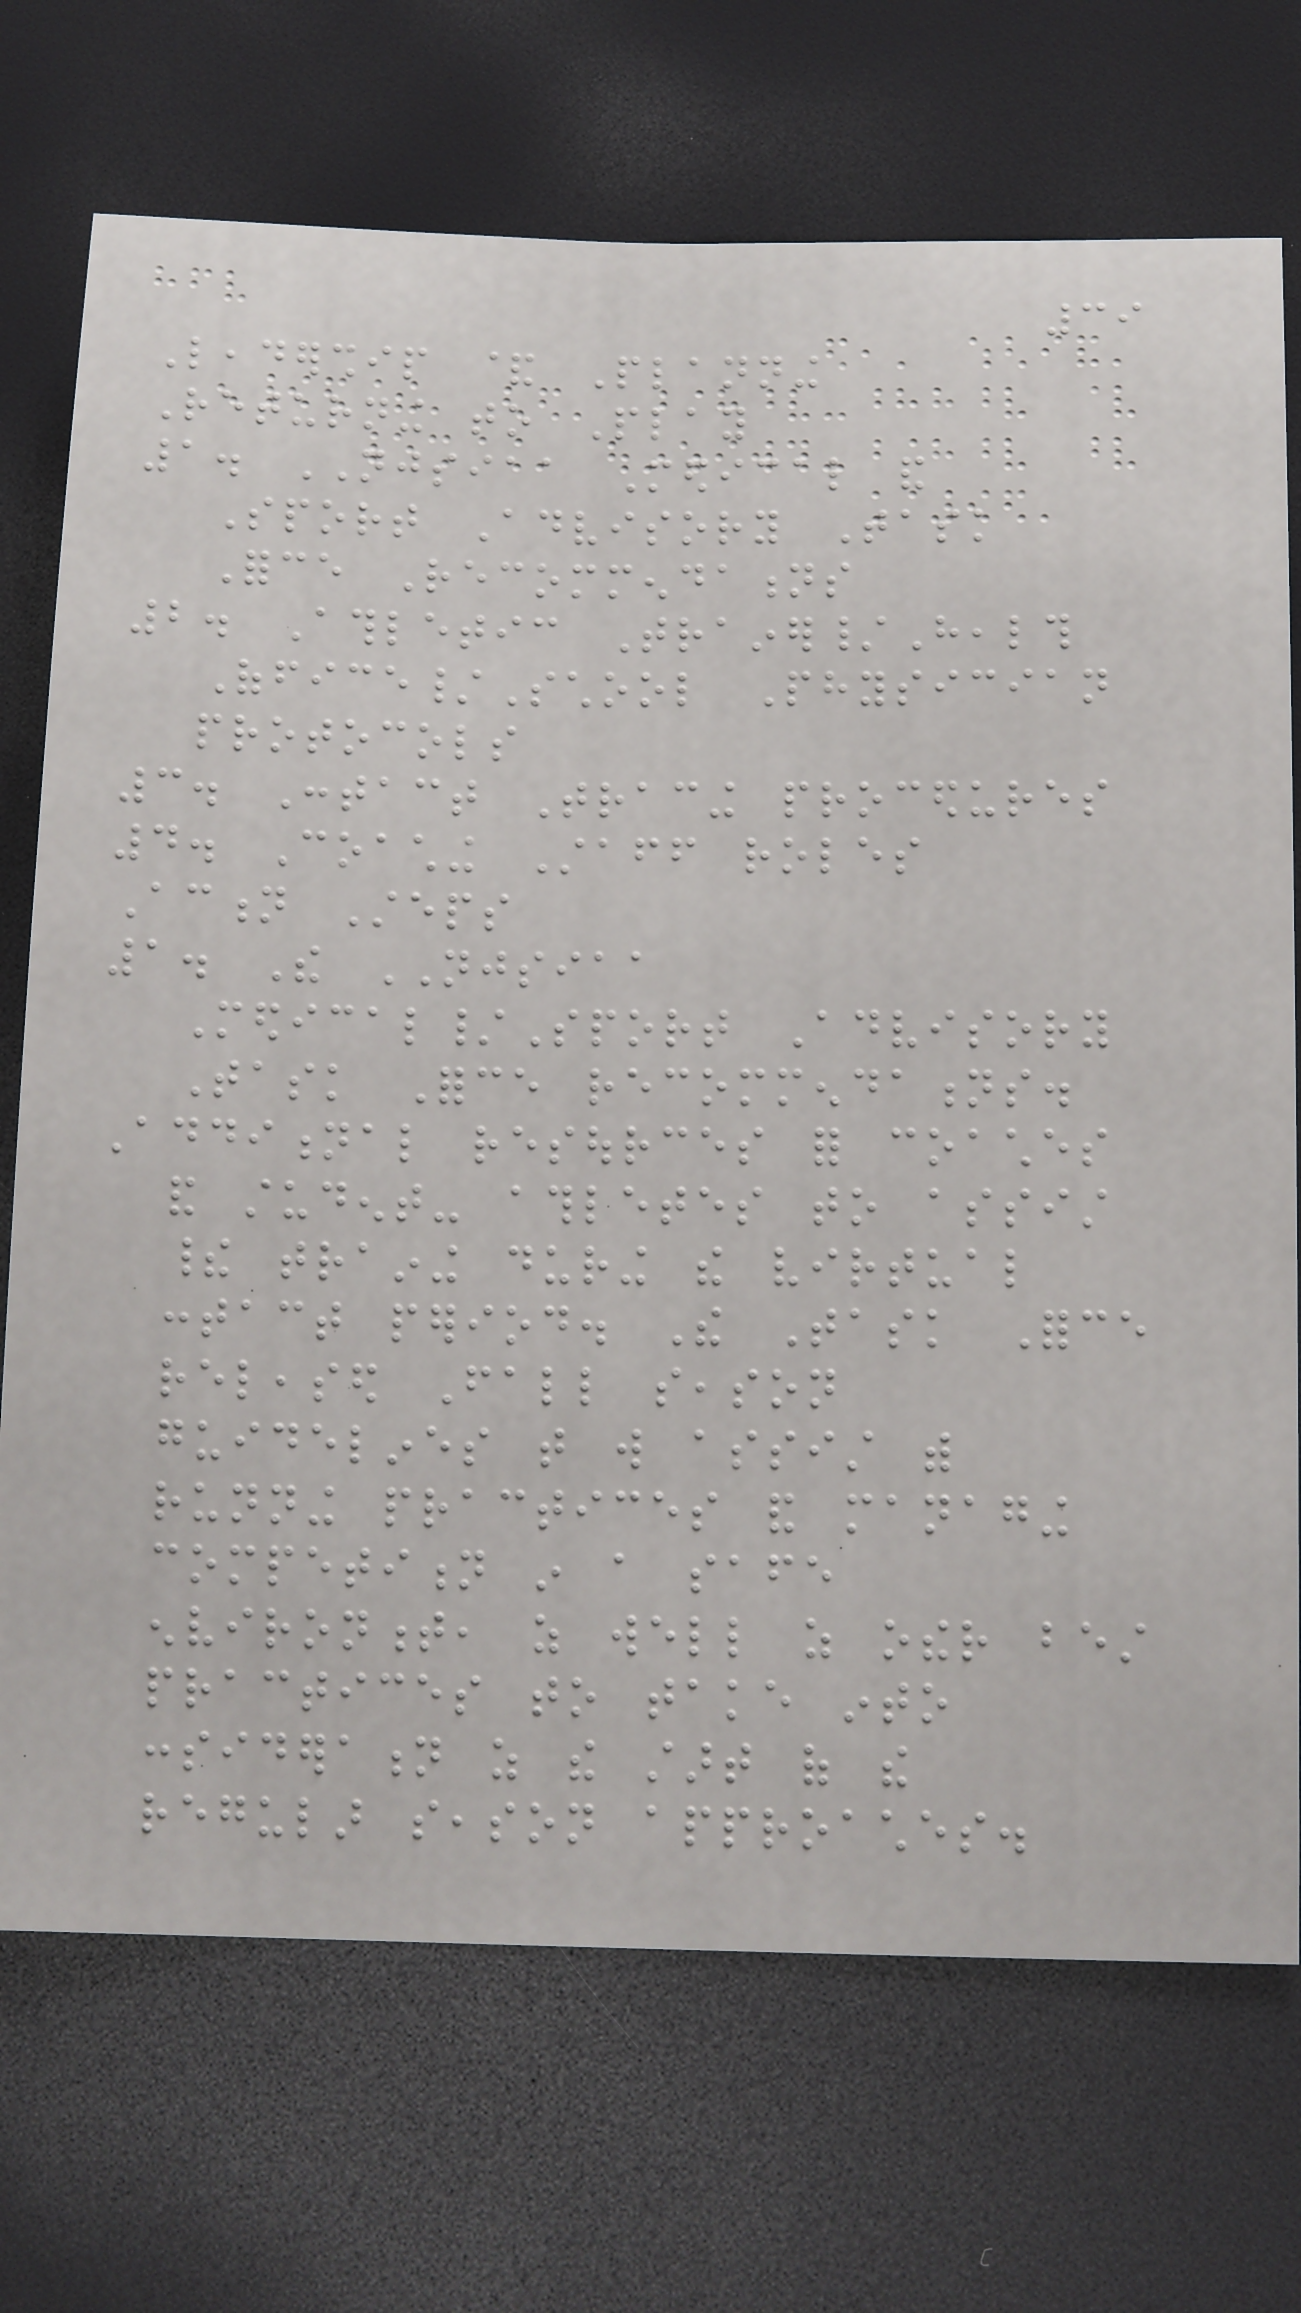39
Leadership & Planning
Returning to Play
1. NJSIAA Medical and
Sport Advisory Task
Force Recommendations
2. Athletic Trainer/Health
Office/School Physician
protocols
3. Contact Tracing procedures
4. Coaching Staff roles
Action Steps
1. The NJSIAA
Medical/Sport Advisory
Task Force recommendations.
Additional resources for coaches
and student- athletes to assist
their training during the virtual
contact period. The Task Force
released Fall season
guidelines that will assist with
running practices and managing
competition in a safe
environment, as well as other best
practices to take into
consideration as the start of the
regular season approaches.
